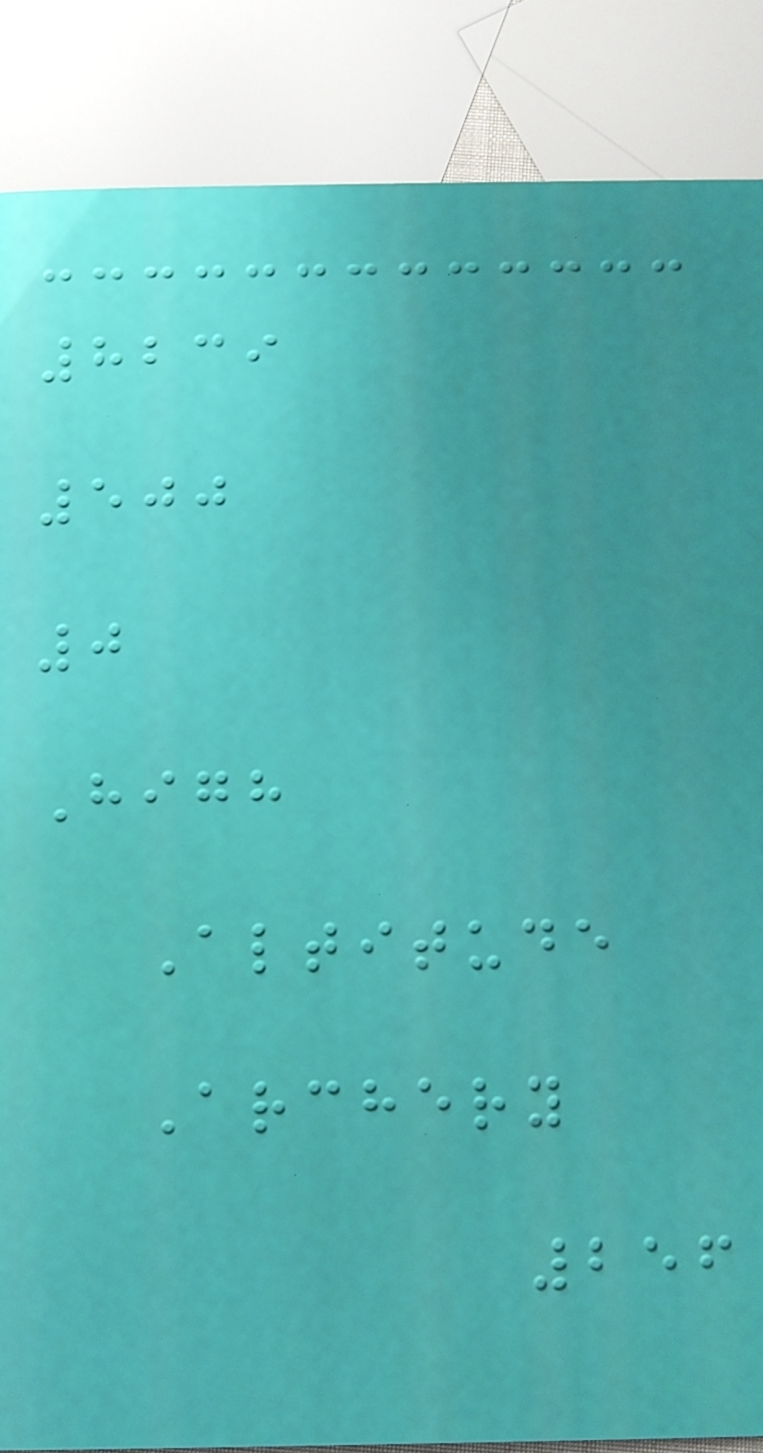8239
500
0
High
Altitude
Archery
256
